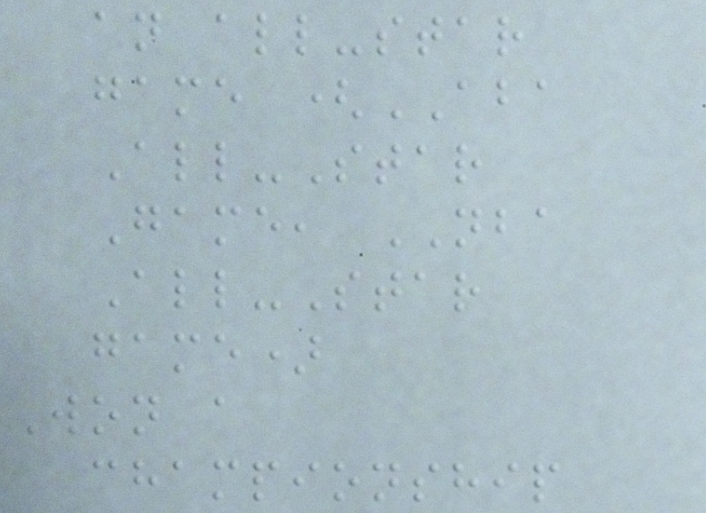an all-star
game (ABA
All-Star
Game, NBA
All-Star
game)
Won a
championship
